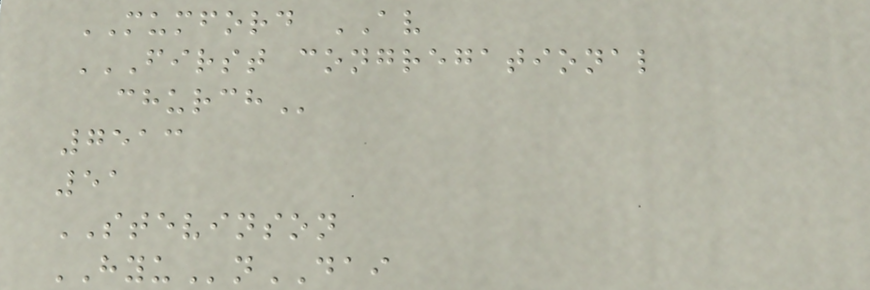MUMFORD AV
FIRST CONGREGATIONAL
CHURCH
7513
51
STEVINSON
HYUnDAI
